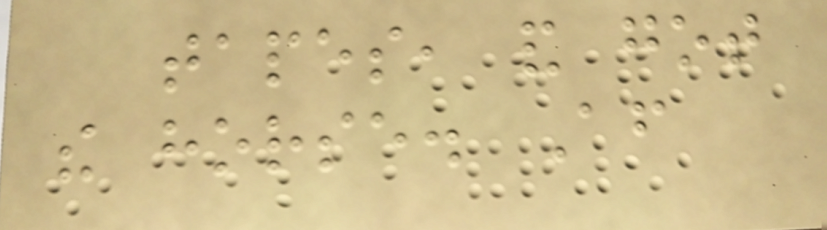tapes, and got
the horse. After
